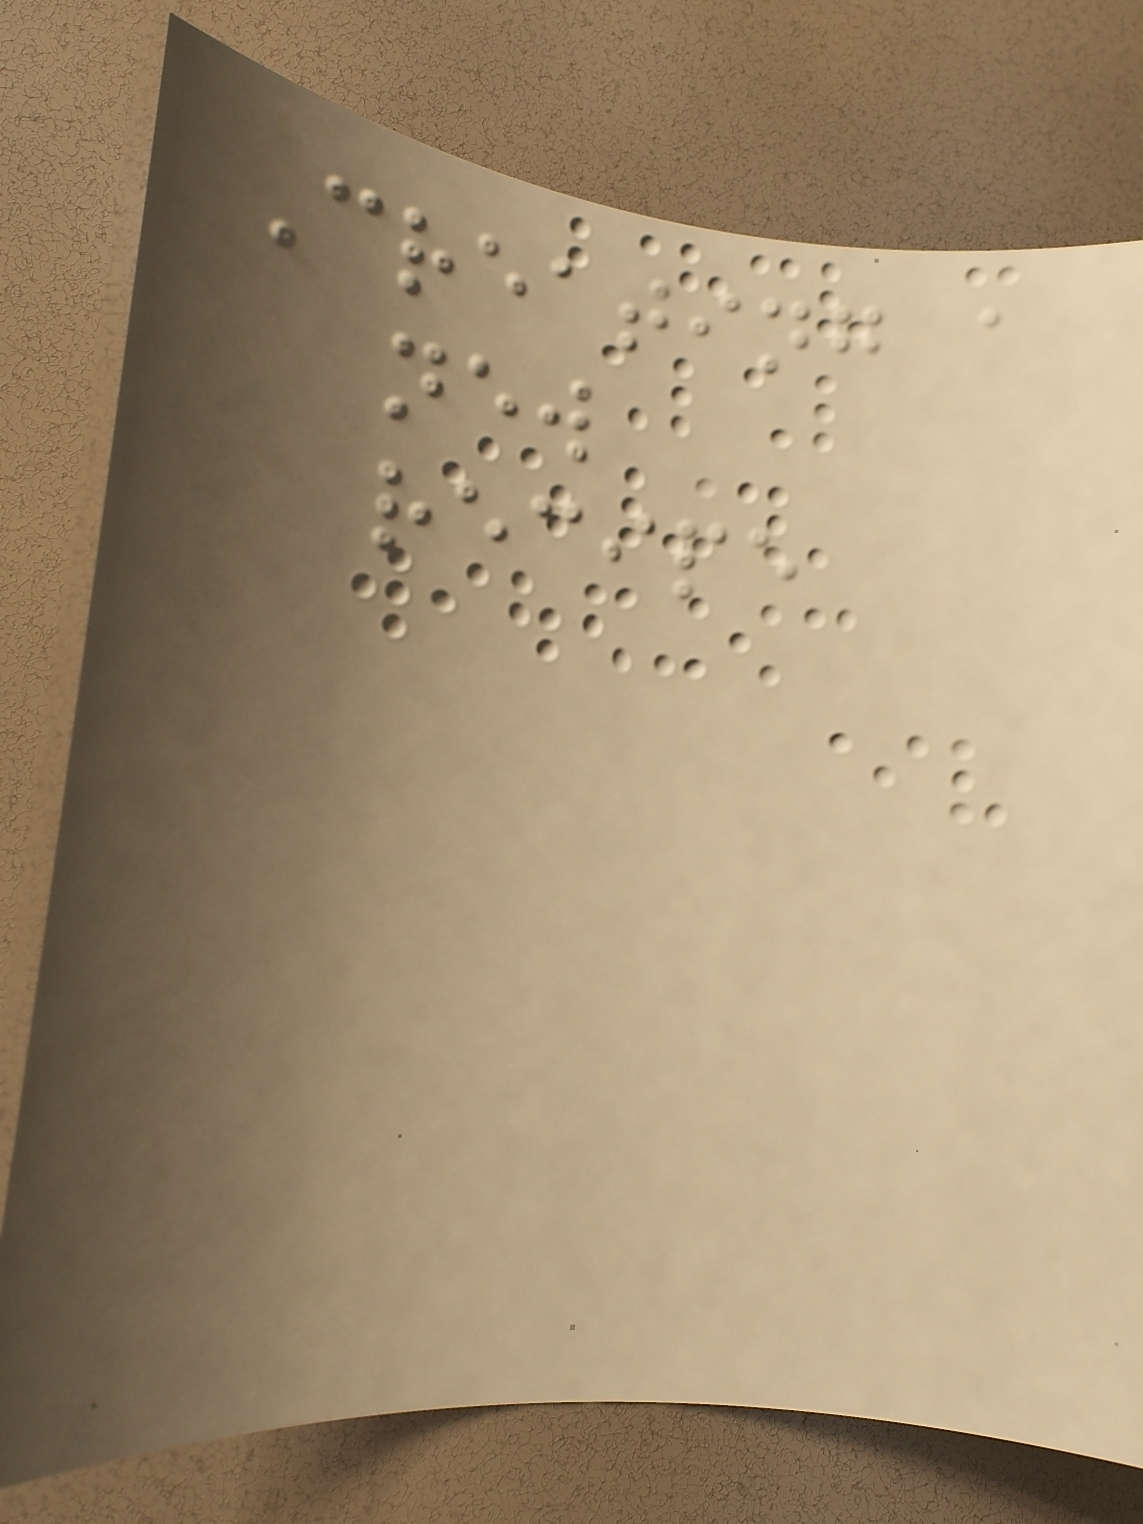Creating a
new
recipe
